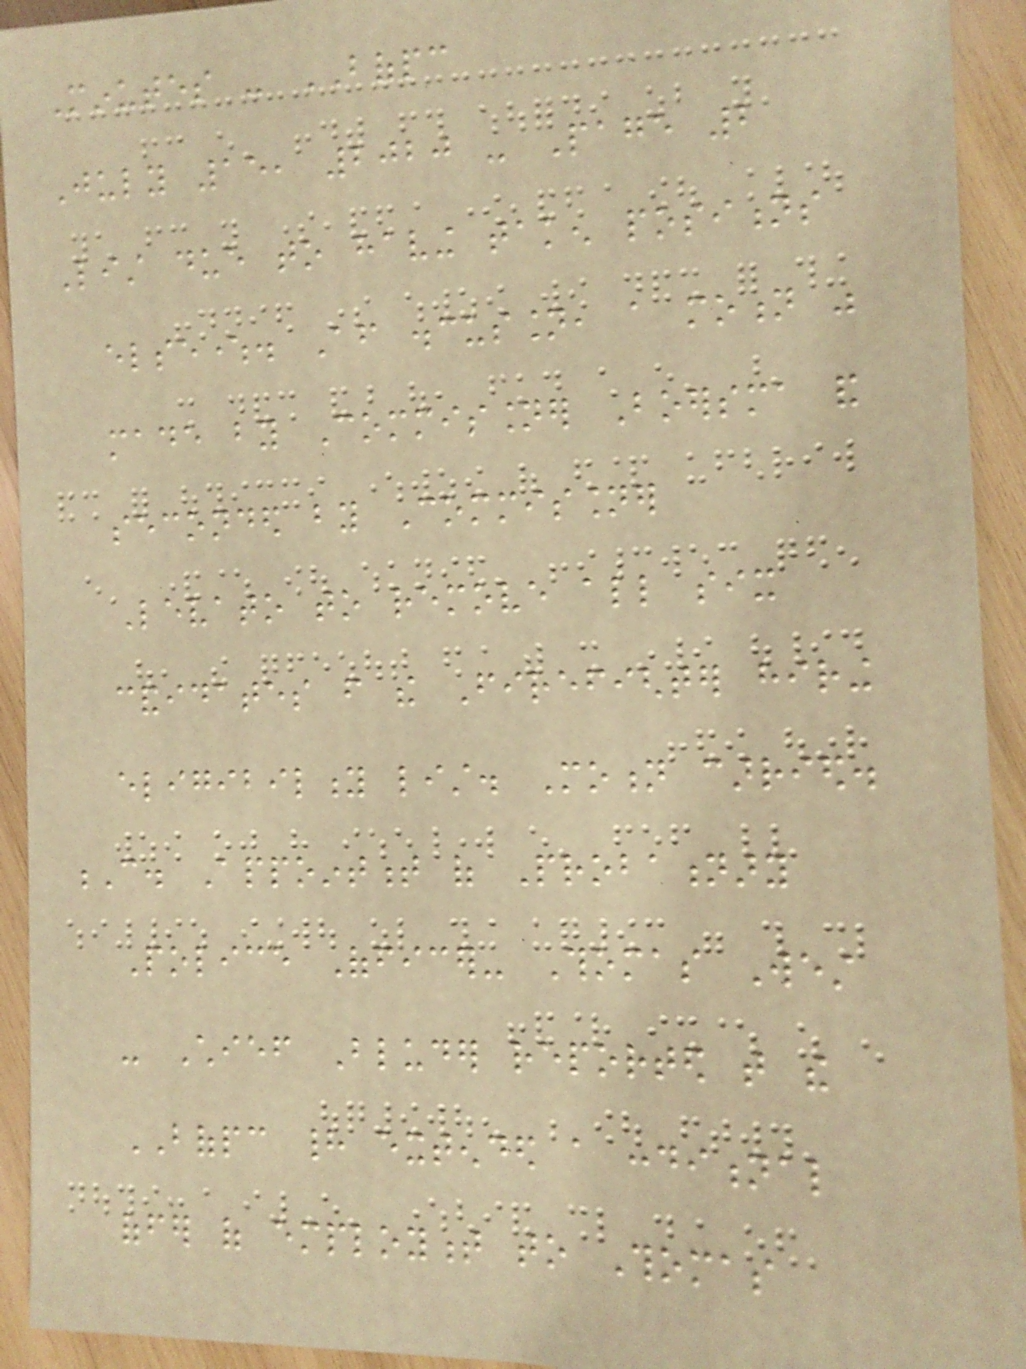Minutes - BOFPC
July 15, 2020 - Page 2
List due to having taken positions
elsewhere. After discussion, a motion was
made by Commissioner Boersma and
seconded by Commissioner
Levato to remove all six
candidates from the Firefighter hiring
eligibility list. Motion carried.
C. Appointment of Probationary
Police Officer- Thomas West
- Chief Bluder reported that the
BOFPC had extended a conditional
offer of employment to Thomas
